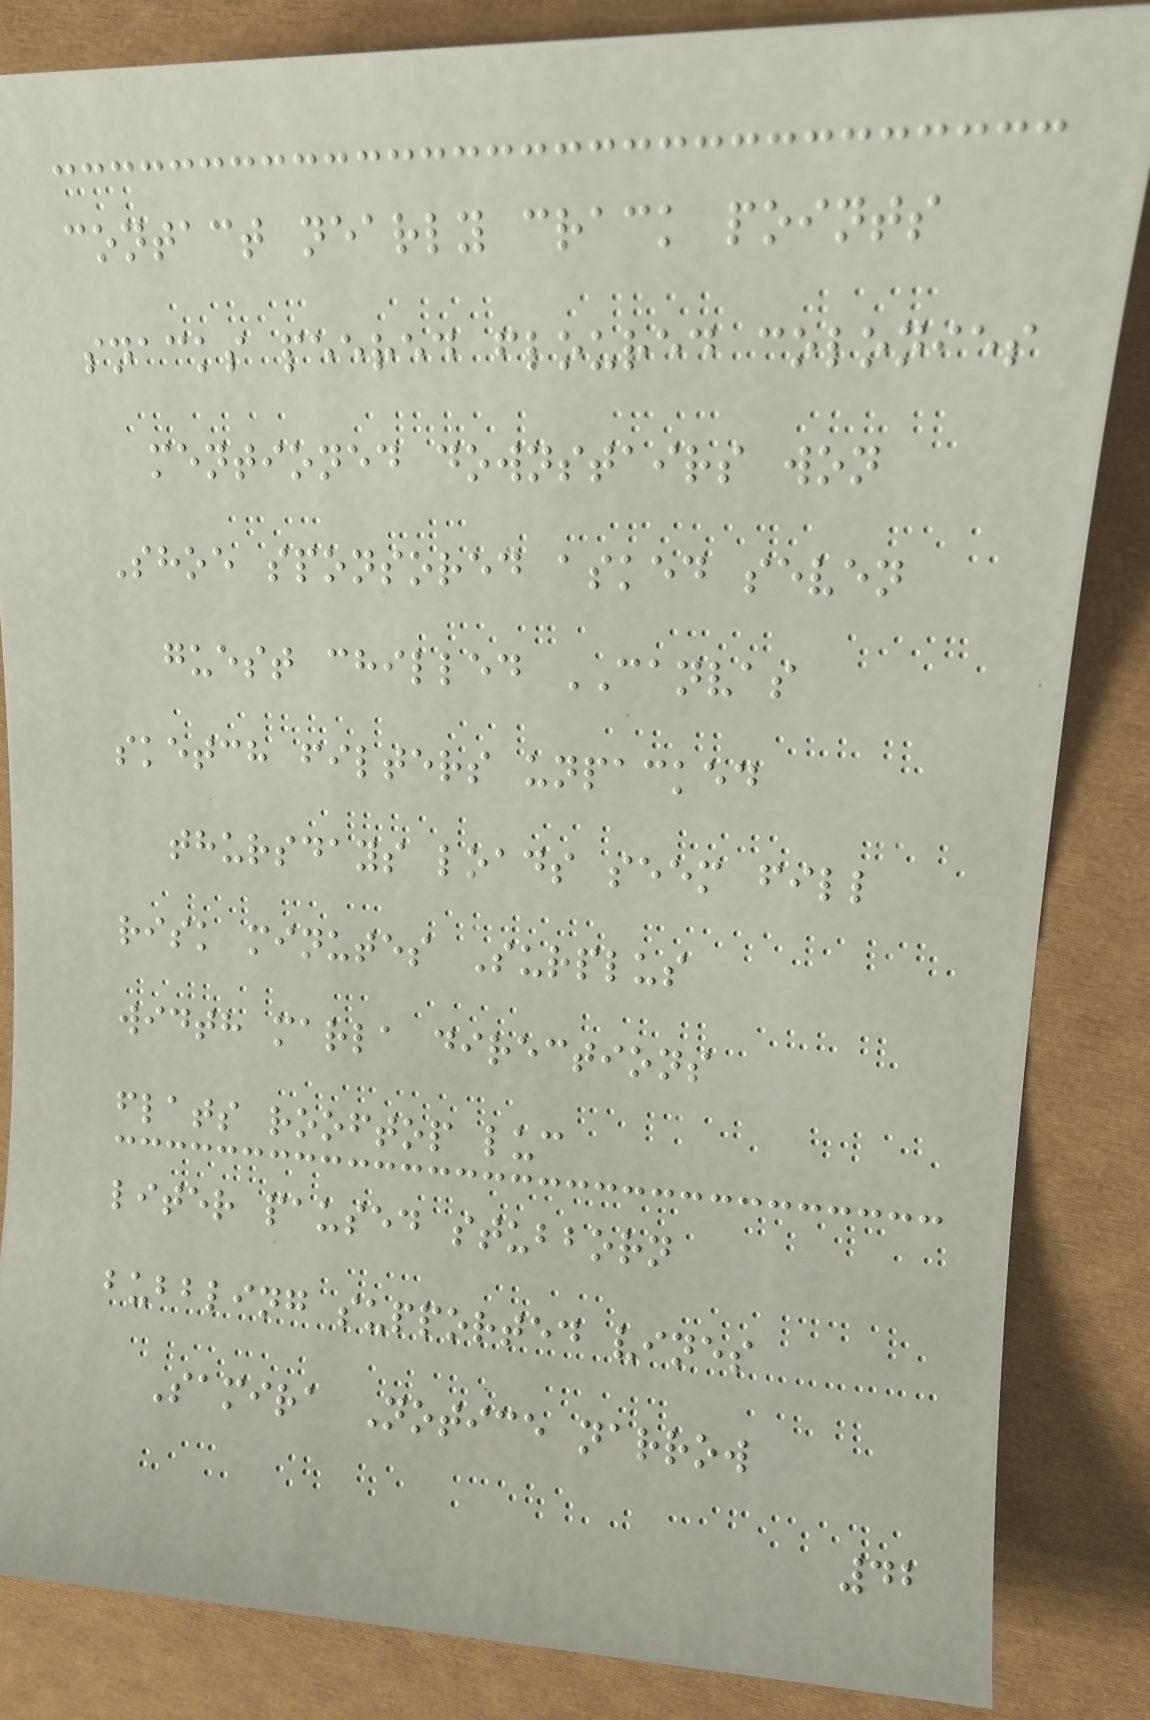contact nearly crack points
snacks peered floured colonies
mentioned downstairs won
Shoe sponsored asked seven
guest chilled CANVAS
sketch filters unpacked
thursdays loads seem fill
risk minutes Surplus
width marla directions
flats rooftop luc
liter paused stubborn
bubbling supported vines
Samira Notice narrow
42
